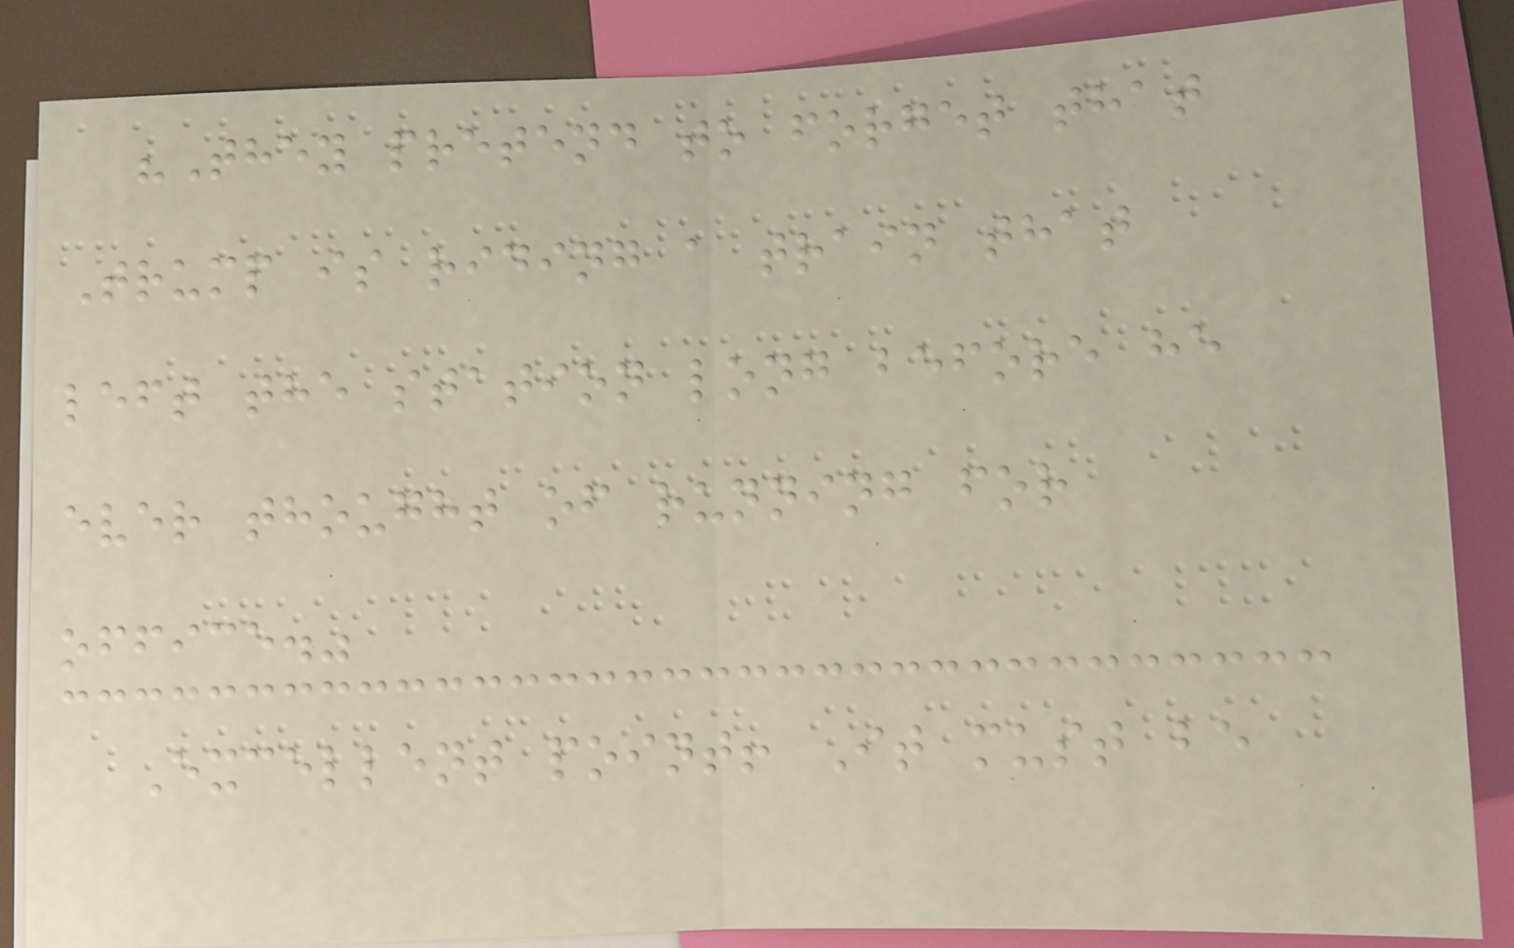"They pretend to forget that
Trump is riding a train that
left the station long before he
ever thought of running for
office."
Excellent point! It must be
